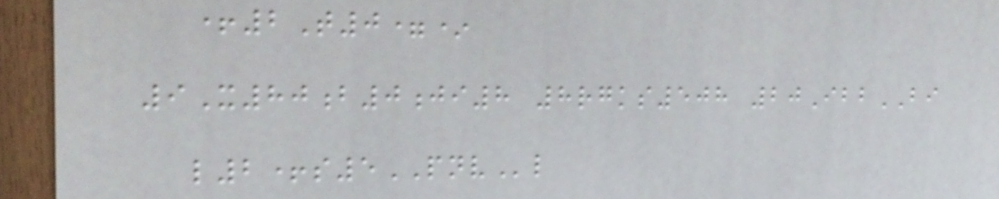+2T0=*
9X80b0ji8 8rgks508 20IbbBI
l2+s5PNVl
